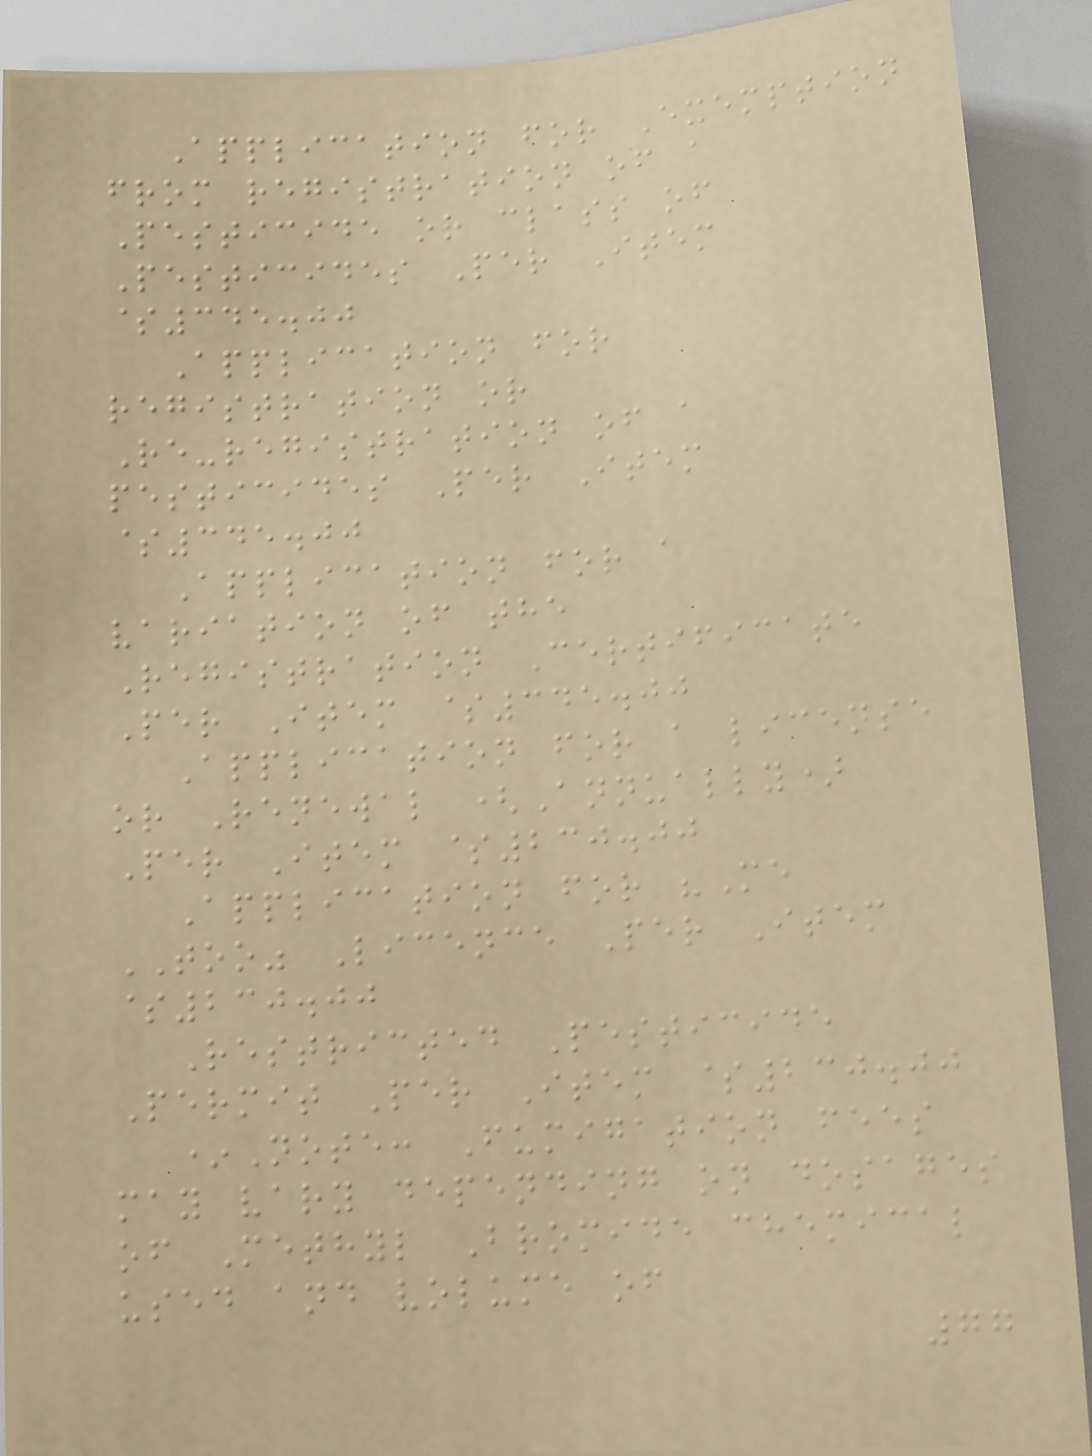Application for Exemption
from registration of a
Pesticide or class of
Pesticides Per Item
$345.00
Application for
registration or
Re-registration of a
pesticides Per Item
$345.00
Application for a
variation of the
Registration Certificate
Per Item $345.00
Application for a license
or Renewal (Annually)
Per Item $230.00
Application for "Me
TOO" Licence Per Item
$230.00
Restricted Pesticide
Permit Per Item $230.00
*Note: Fumigation fees
may vary depending on dosages
of Methyl Bromide chemical
used and volume of
77
